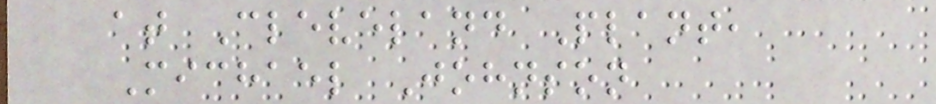at Cleveland Plant,
Michael Johnson
